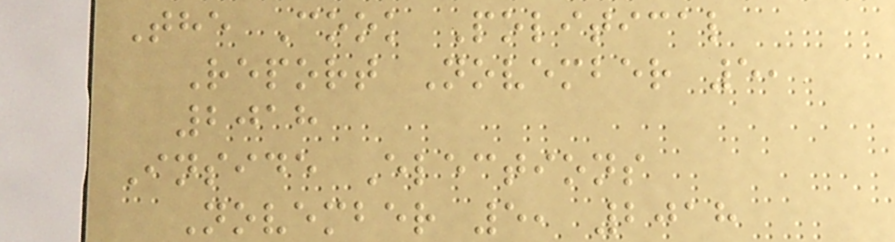The Cook Political
Report November 5,
2018
Inside Elections
November 5, 2018
